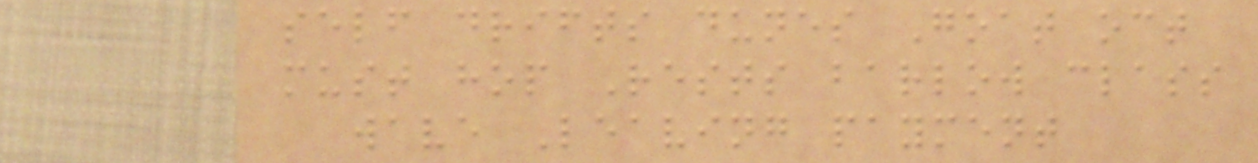self drifts dunes Goat oct
must hop Rests barlow class
wave Leaving payment
